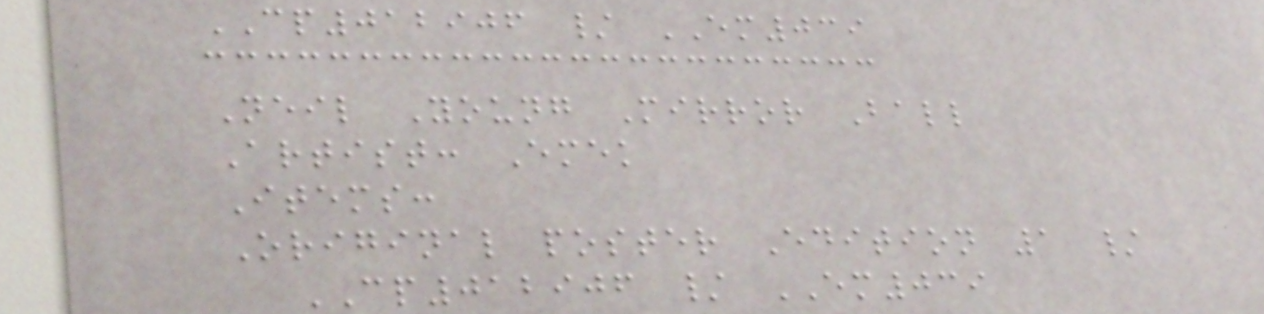CP012906 / EM039
Neil Young Mirror Ball
Artist: Emek
Items:
Original poster Edition 1 /
CP012906 / EM039
